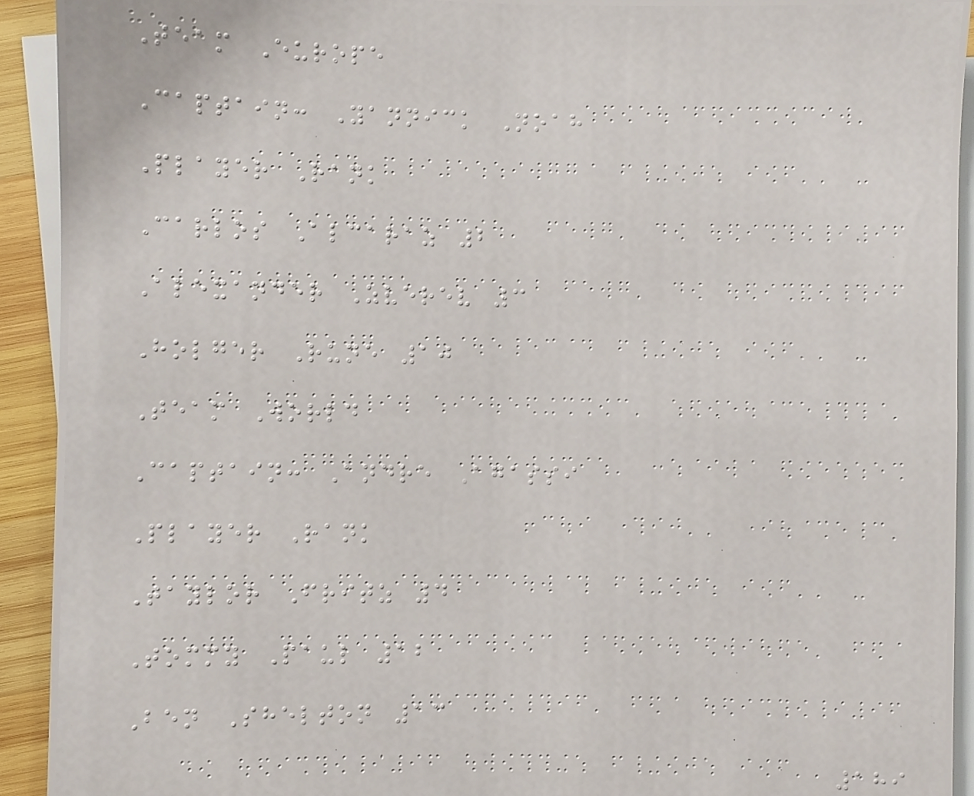Team Europe
Captain: Yannick Noah
Player Rank
Carlos Alcaraz 2
Alexander Zverev 3
Holger Rune 10
Team World
Captain: Andre Agassi
Player Rank
Taylor Fritz 4
Tommy Paul 12
Ben Shelton 13
189
